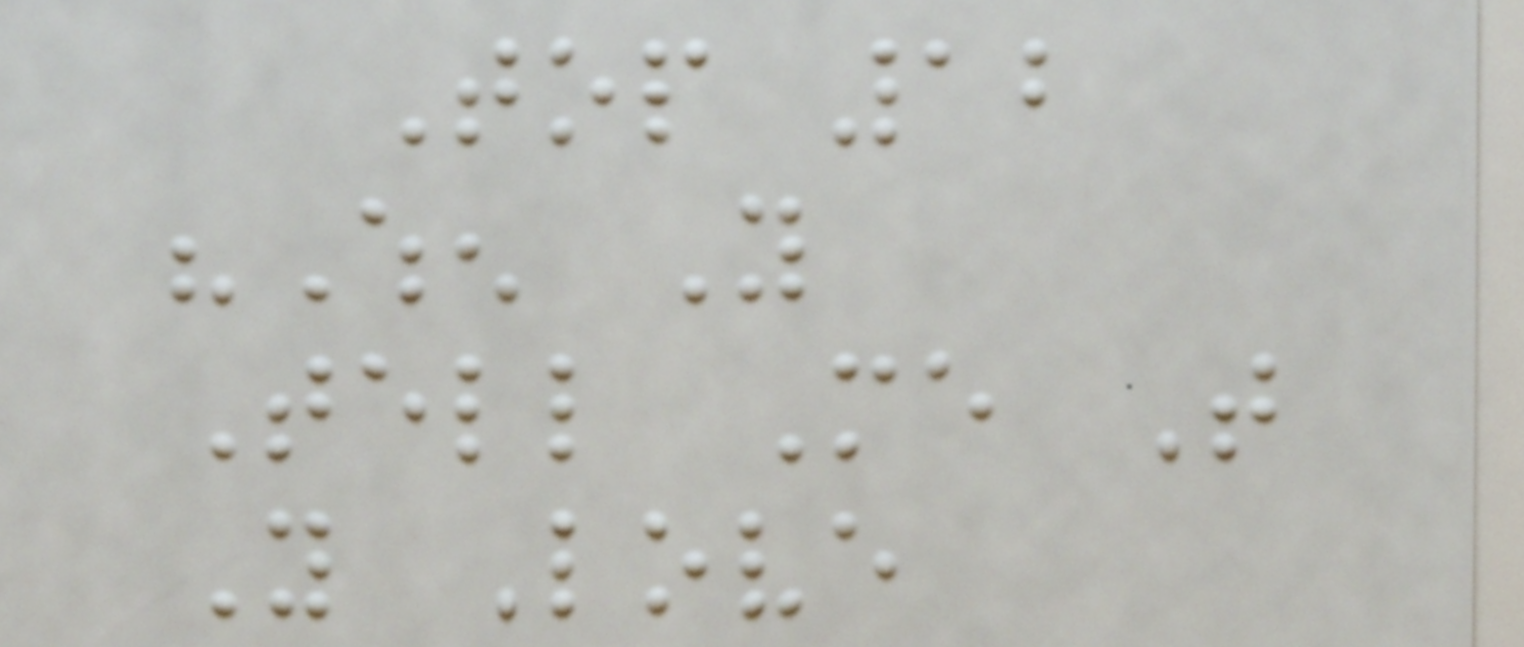Top 12
"When You
Tell Me That
You Love
